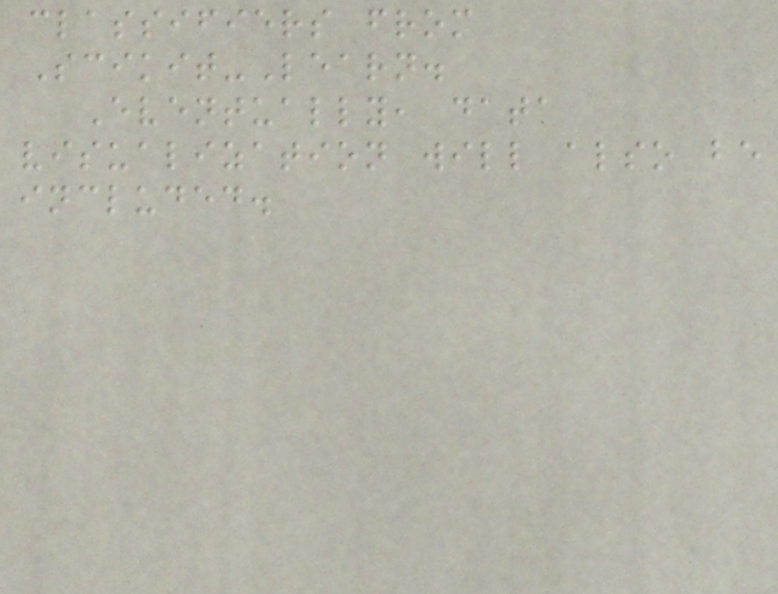classifiers from
Scikit-Learn.
Eventually, data
visualization will also be
included.
